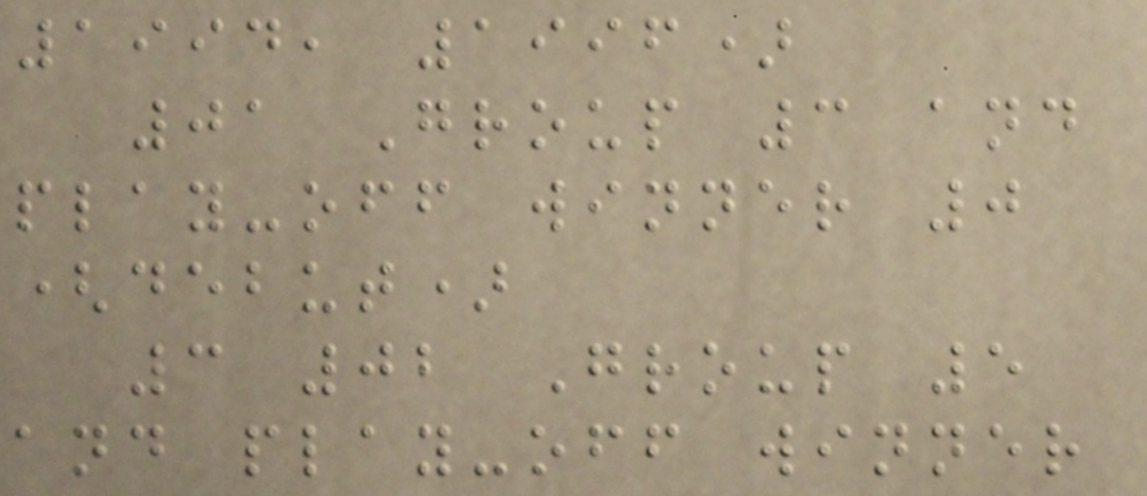1994, 1996)
01 Group 3 and
play-off winner 0
(debut)
3 02 Group 5
and play-off winner
